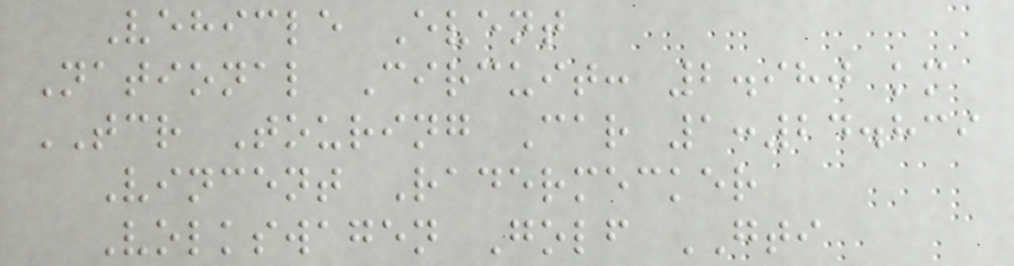Vehicle Event
National Circuit: 2.980 km
TCR Touring Car 1:24.839
Vincent Radermecker
Volkswagen Golf GTI
